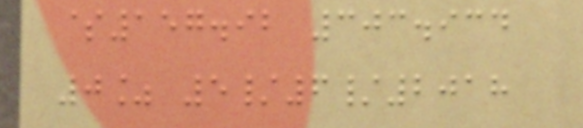$157.92 303.934
0% 5/6/2018
